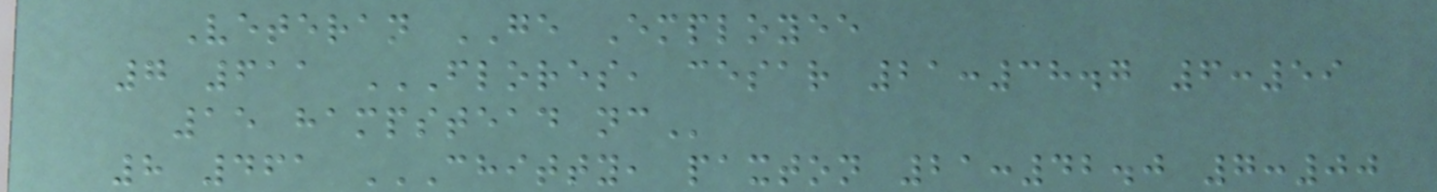Veteran GE Employee
7 611 FLORES, CESAR 21:38.7 6:59
15 HAMPSTEAD NC
8 461 CHITTY, PAXTON 21:42.0 7:00
